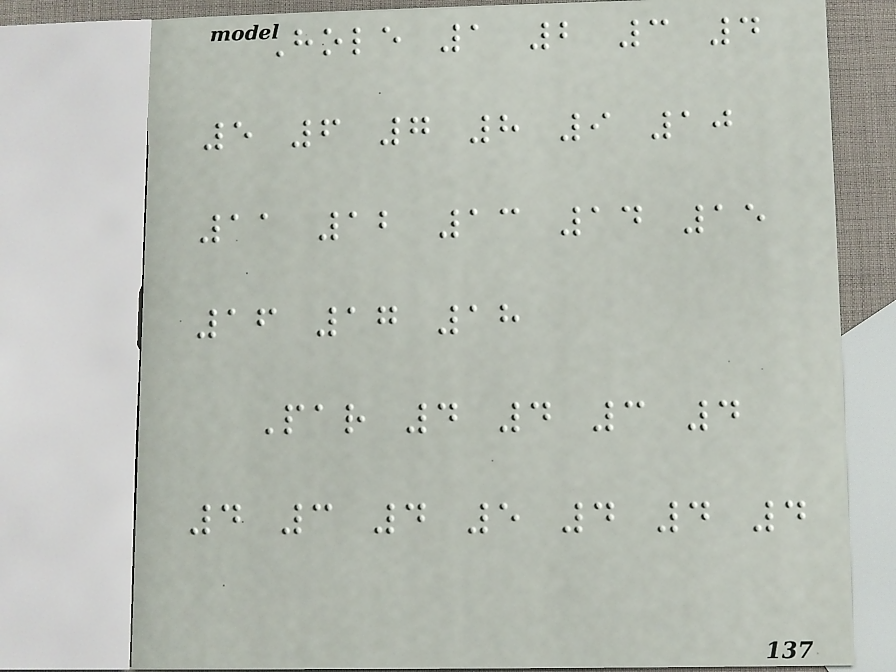Hole 1 2 3 4
5 6 7 8 9 10
11 12 13 14 15
16 17 18
Par 4 4 3 4
4 3 4 5 4 4 4
